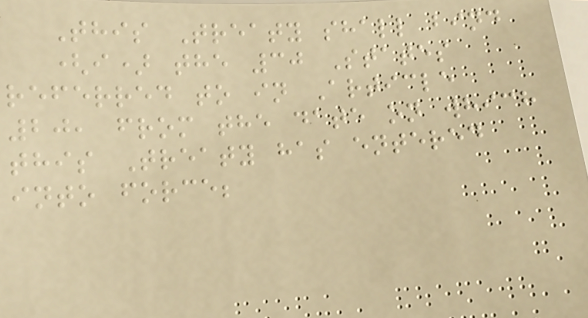This Treaty shall bind
(i) the 30 States
referred to in Article
20, from the date on which
this Treaty has entered
into force;
